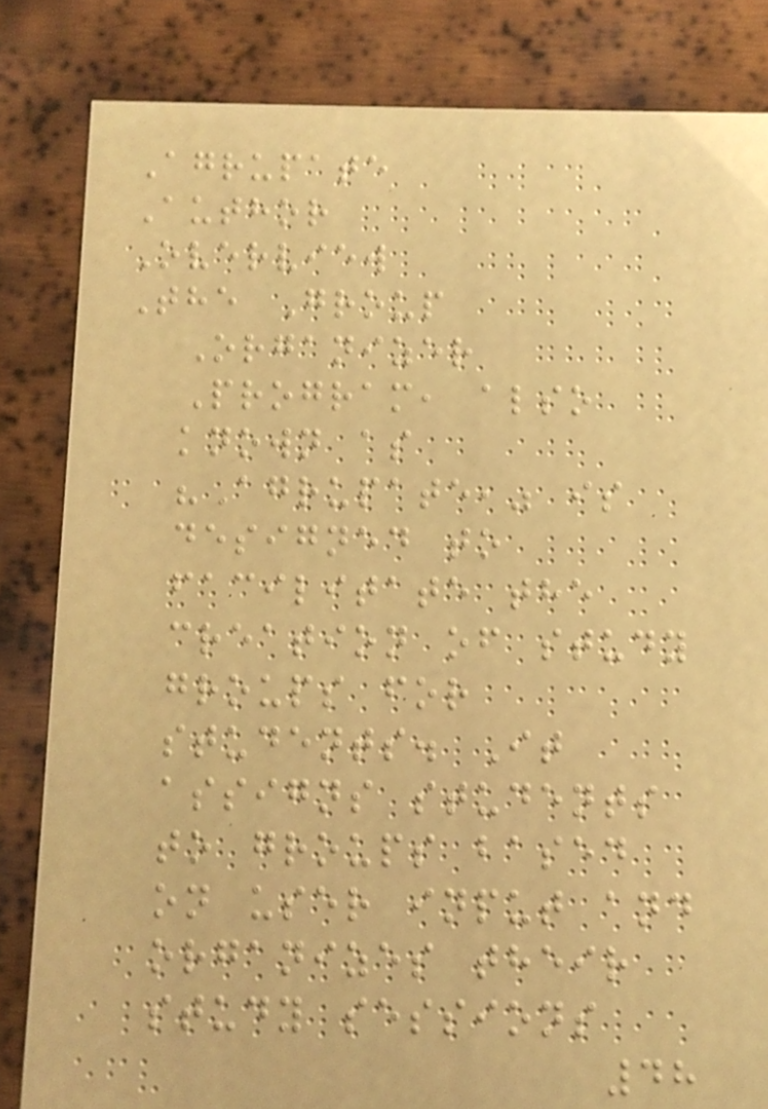Agrupate
Author
Overview
The Group
Organizer
Program, also
known as
"Agrupate," is
designed to
facilitate the
creation of study
groups for
students. It
assigns students
to groups based
on user input and
organizes their
study sessions
48
